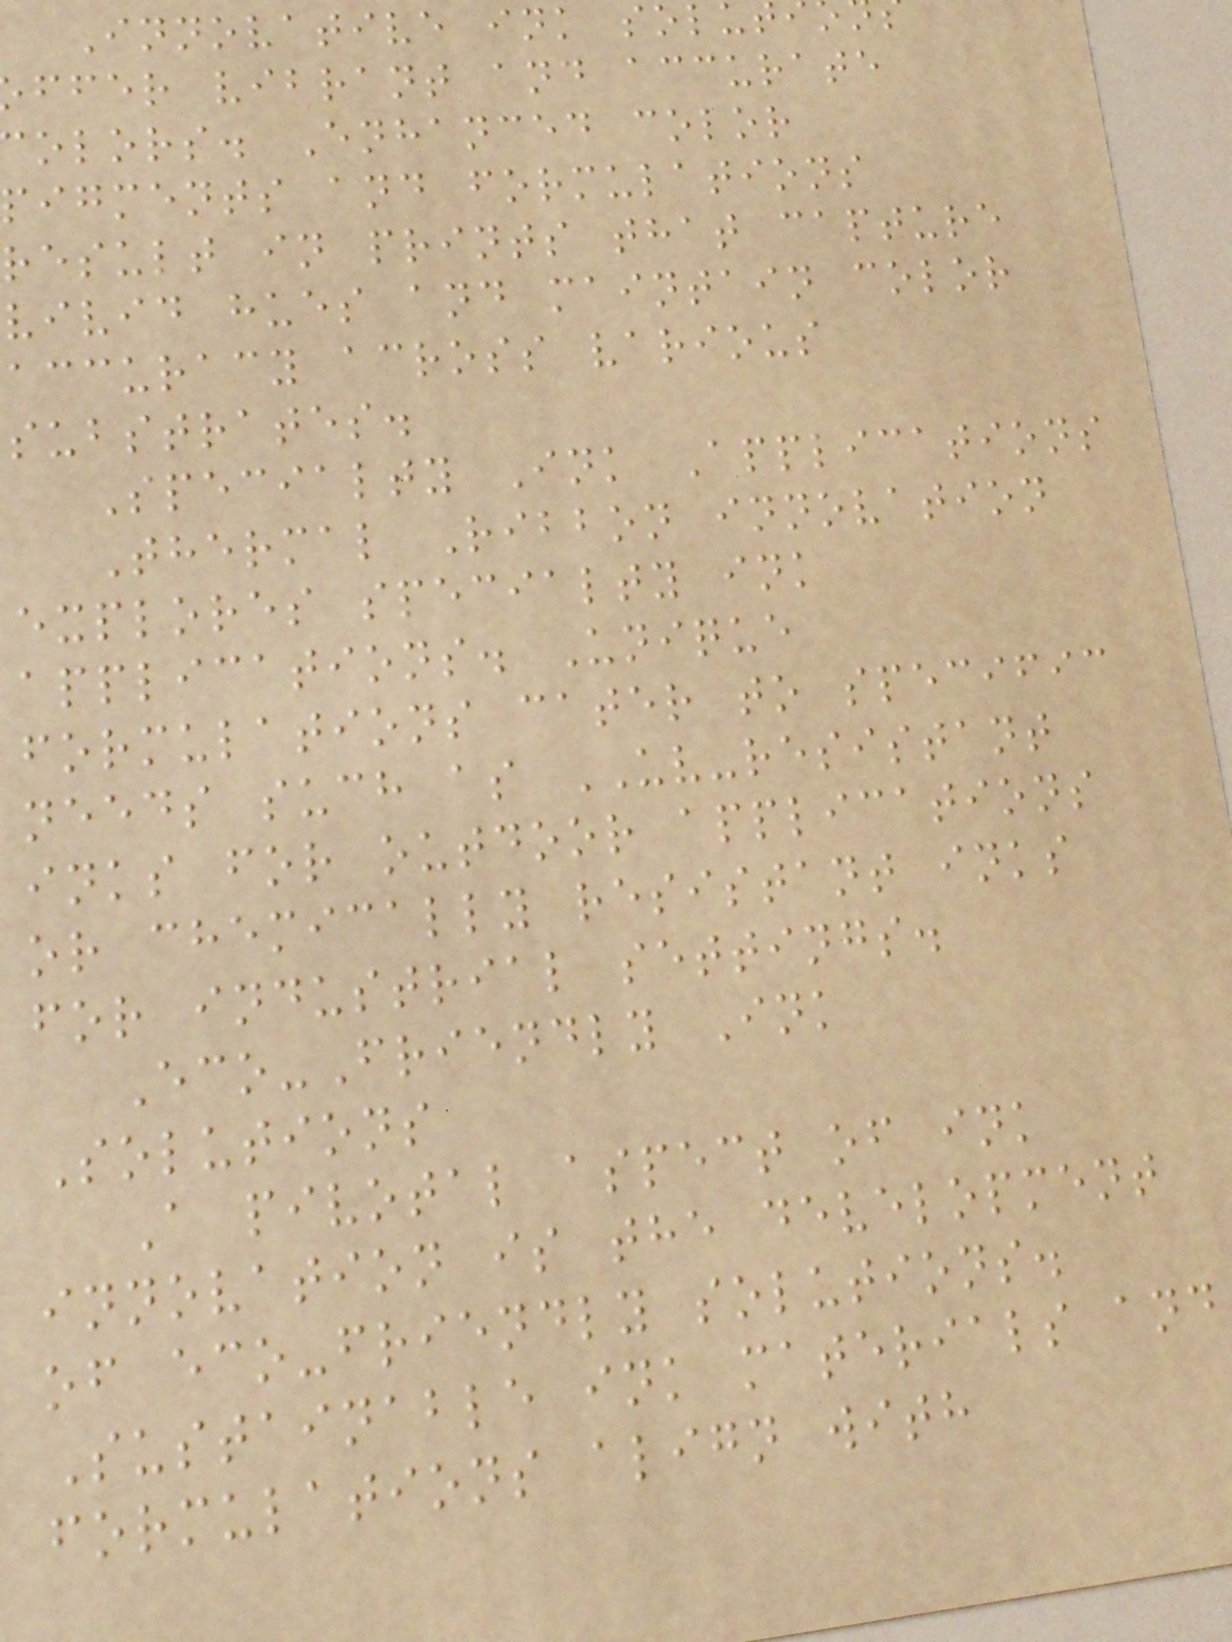Innovative ink solu
ffer vibrant and accurate
olors. Enhanced color
pigments and formulations
result in prints that capture
vivid hues and maintain color
accuracy across various
substrates.
Specialty Ink Applications
Thermal Ribbon innovation
explores specialty ink
applications. Unique
formulations cater to specific
needs such as UV-resistant
inks for outdoor applications
or chemically resistant inks
for industrial settings.
Eco-Friendly Ink
Solutions
A pivotal aspect of ink
innovation is the development
of eco-friendly solutions.
Sustainable ink materials and
formulations align with
